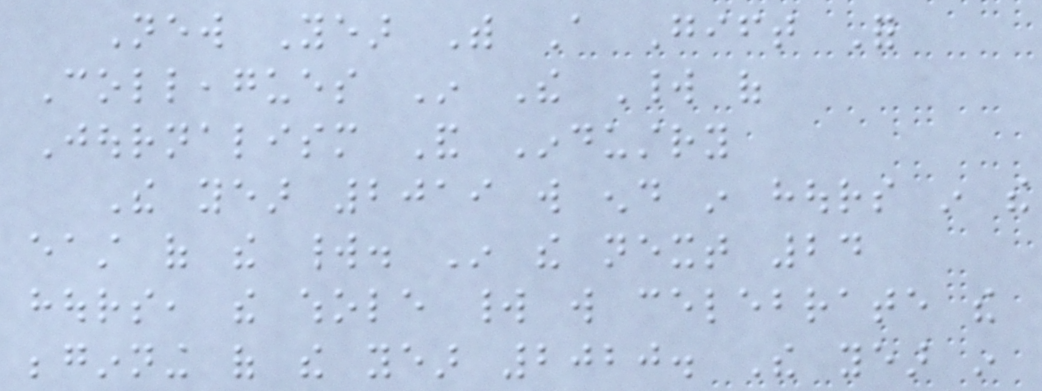New Year With A Gift For
Colleagues In The World of
Journalism And Industry
The year 2019 will end in hours in the
east of the world. In the next 24
hours, the whole world will celebrate the
beginning of the year 2020. The year in
